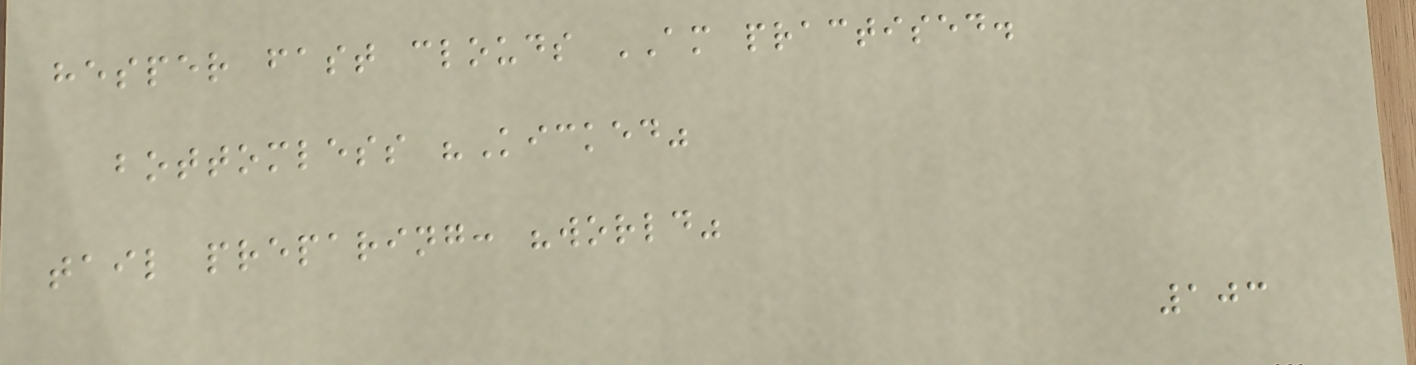hesper fast clouds AM practised.
bottomless "Kicked"
tail preparing: "world"
103
